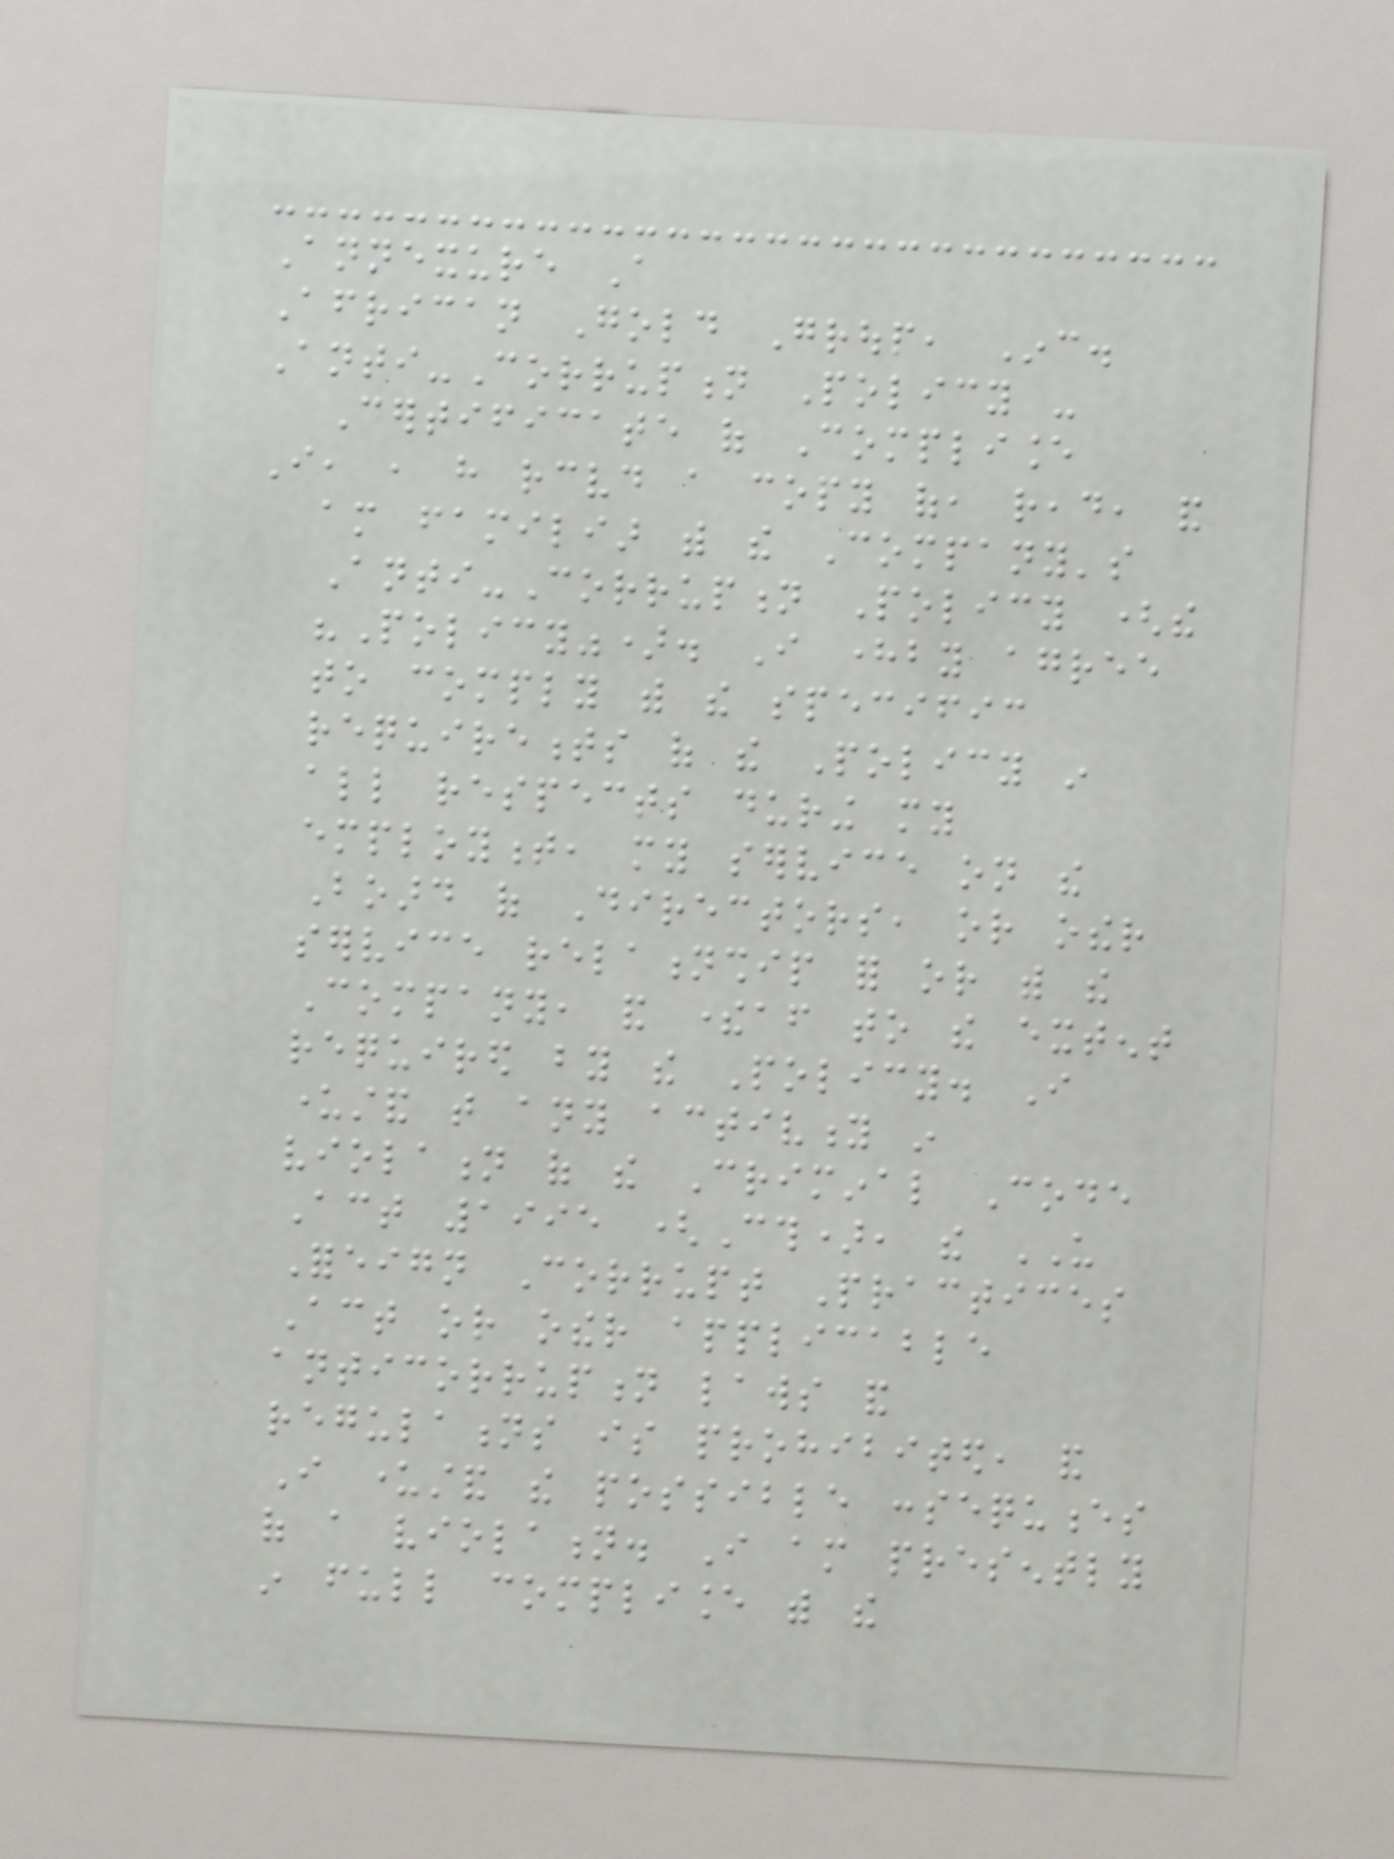Annexure A
African Gold Group, Inc.
Anti-Corruption Policy -
Certificate of Compliance
I, , have received a copy of, read, and
am familiar with the Company's
Anti-Corruption Policy (the
"Policy"). I hereby agree
to comply with the specific
requirements of the Policy in
all respects during my
employment, my service on the
Board of Directors, or other
service relationship for or with the
Company, and thereafter to the extent
required by the Policy. I
understand that any activity in
violation of the Criminal Code
Act 1995 (Cth), the US
Foreign Corrupt Practices
Act or other applicable
anticorruption laws and
regulations is prohibited, and
I understand the possible consequences
of a violation. I am presently
in full compliance with the
